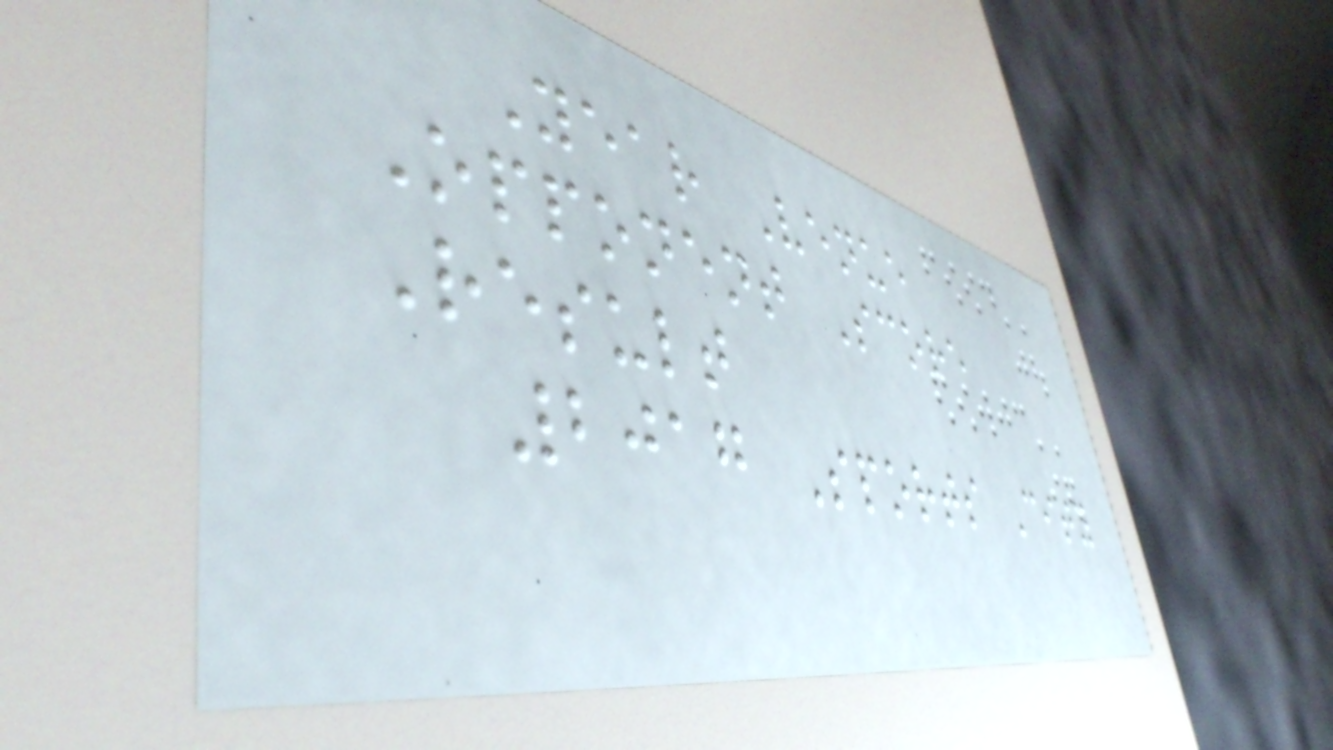Year Venue
Opponent Score
Result
2017 Sports City
